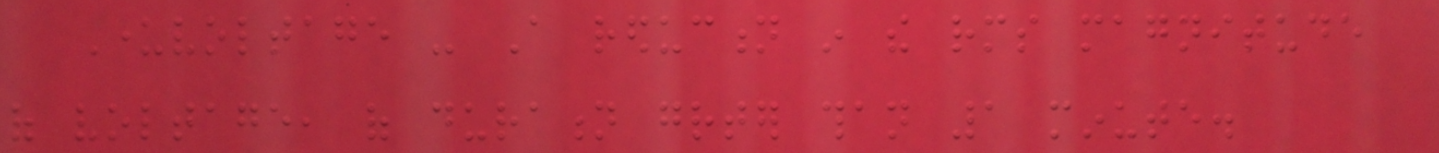Undervoltage - A reduction in the rms magnitude
of voltage, of duration greater than 1 minute.
